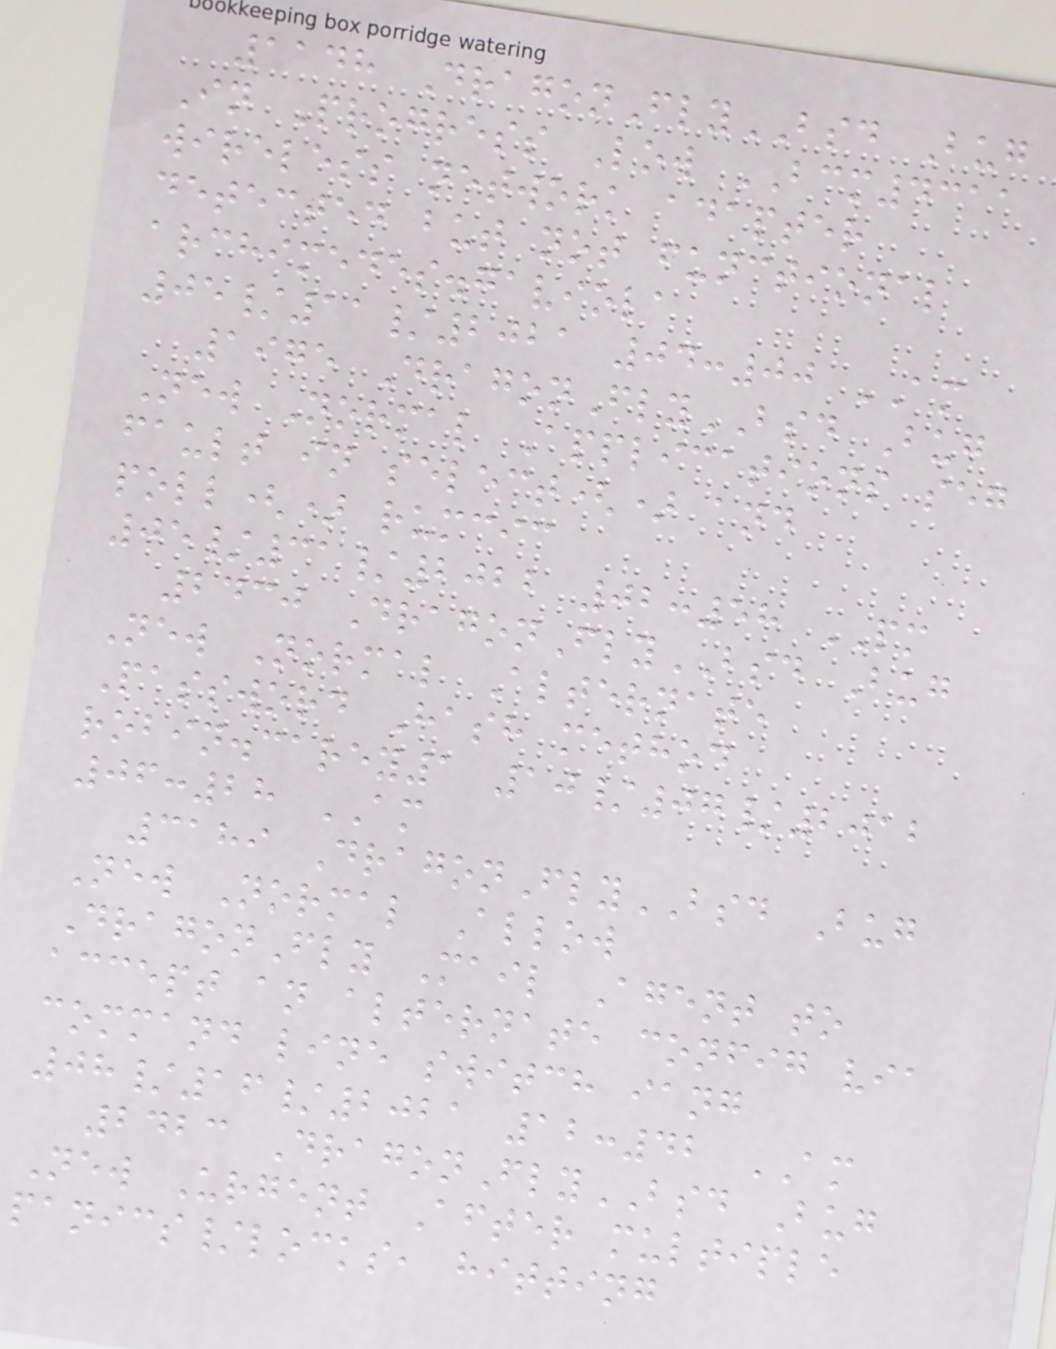1148 DragonFlyBSD Bug
In Progress Low BCM4311
wireless network adapter
detected but not functional
archimedes.gaviola
05/11/2021 04:00 AM
1975 DragonFlyBSD Bug
New Normal Applications seg
fault in select() and
poll() rumcic
05/31/2022 02:58 PM
2430 DragonFlyBSD Bug
New Normal Alternate
Password Hash method
robin.carey1 10/07/2012
06:28 AM
3189 DragonFlyBSD Bug
New Normal Allow
DragonFly Mail Agent to
accept an alternate config via
command line switch iang
08/16/2021 12:42 AM
2423 DragonFlyBSD Bug
New Urgent After multiple
panics/locks, hitting
